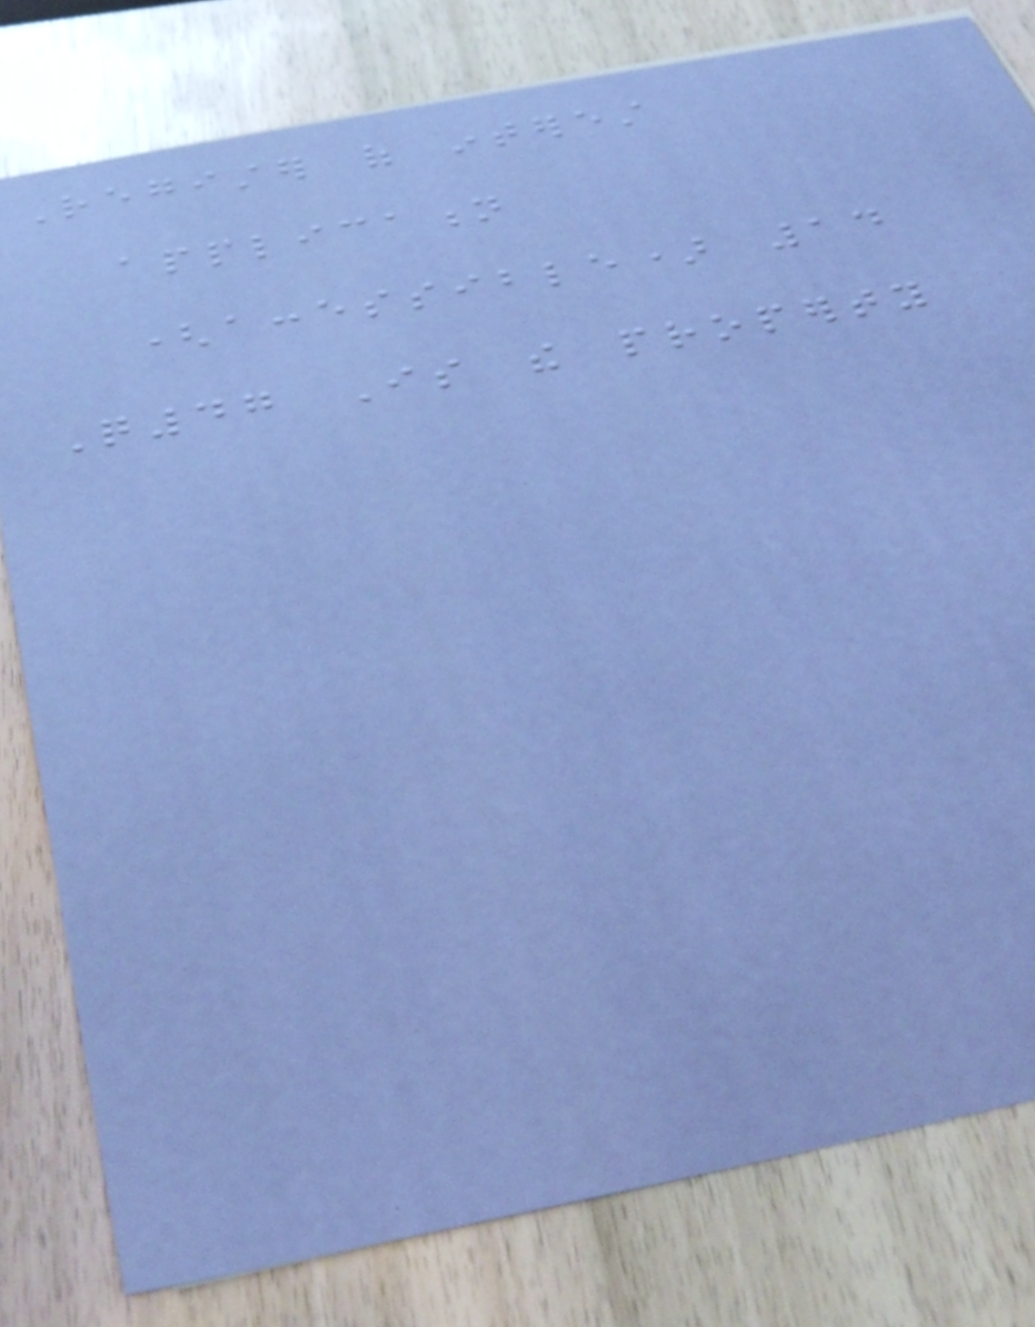Register of interest
application
(accessible) 14
Q47 Is the property
